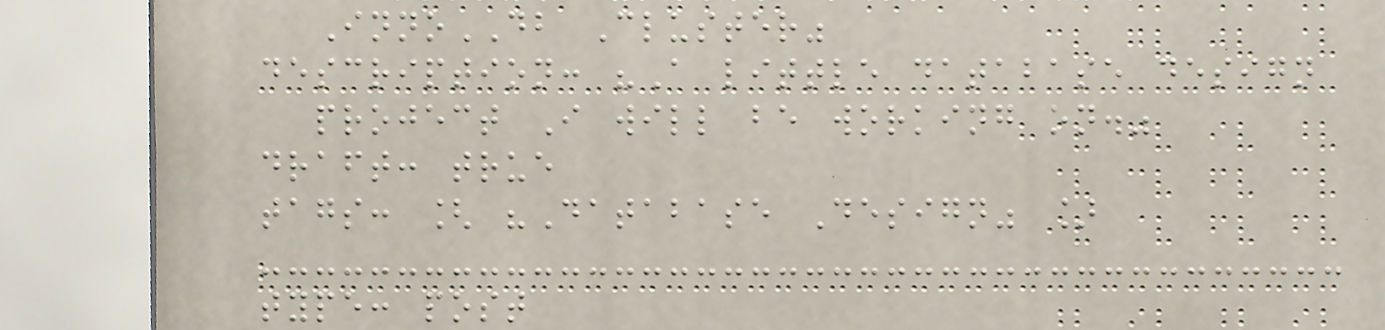InnoDB Cluster"
description: "A little database design
project I will be working on."
draft: true
tags: [ "Database Design" ]
type: post
